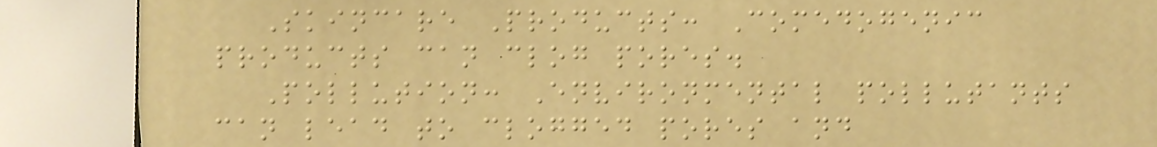Skincare Products: Comedogenic
products can clog pores.
Pollution: Environmental pollutants
can lead to clogged pores and
